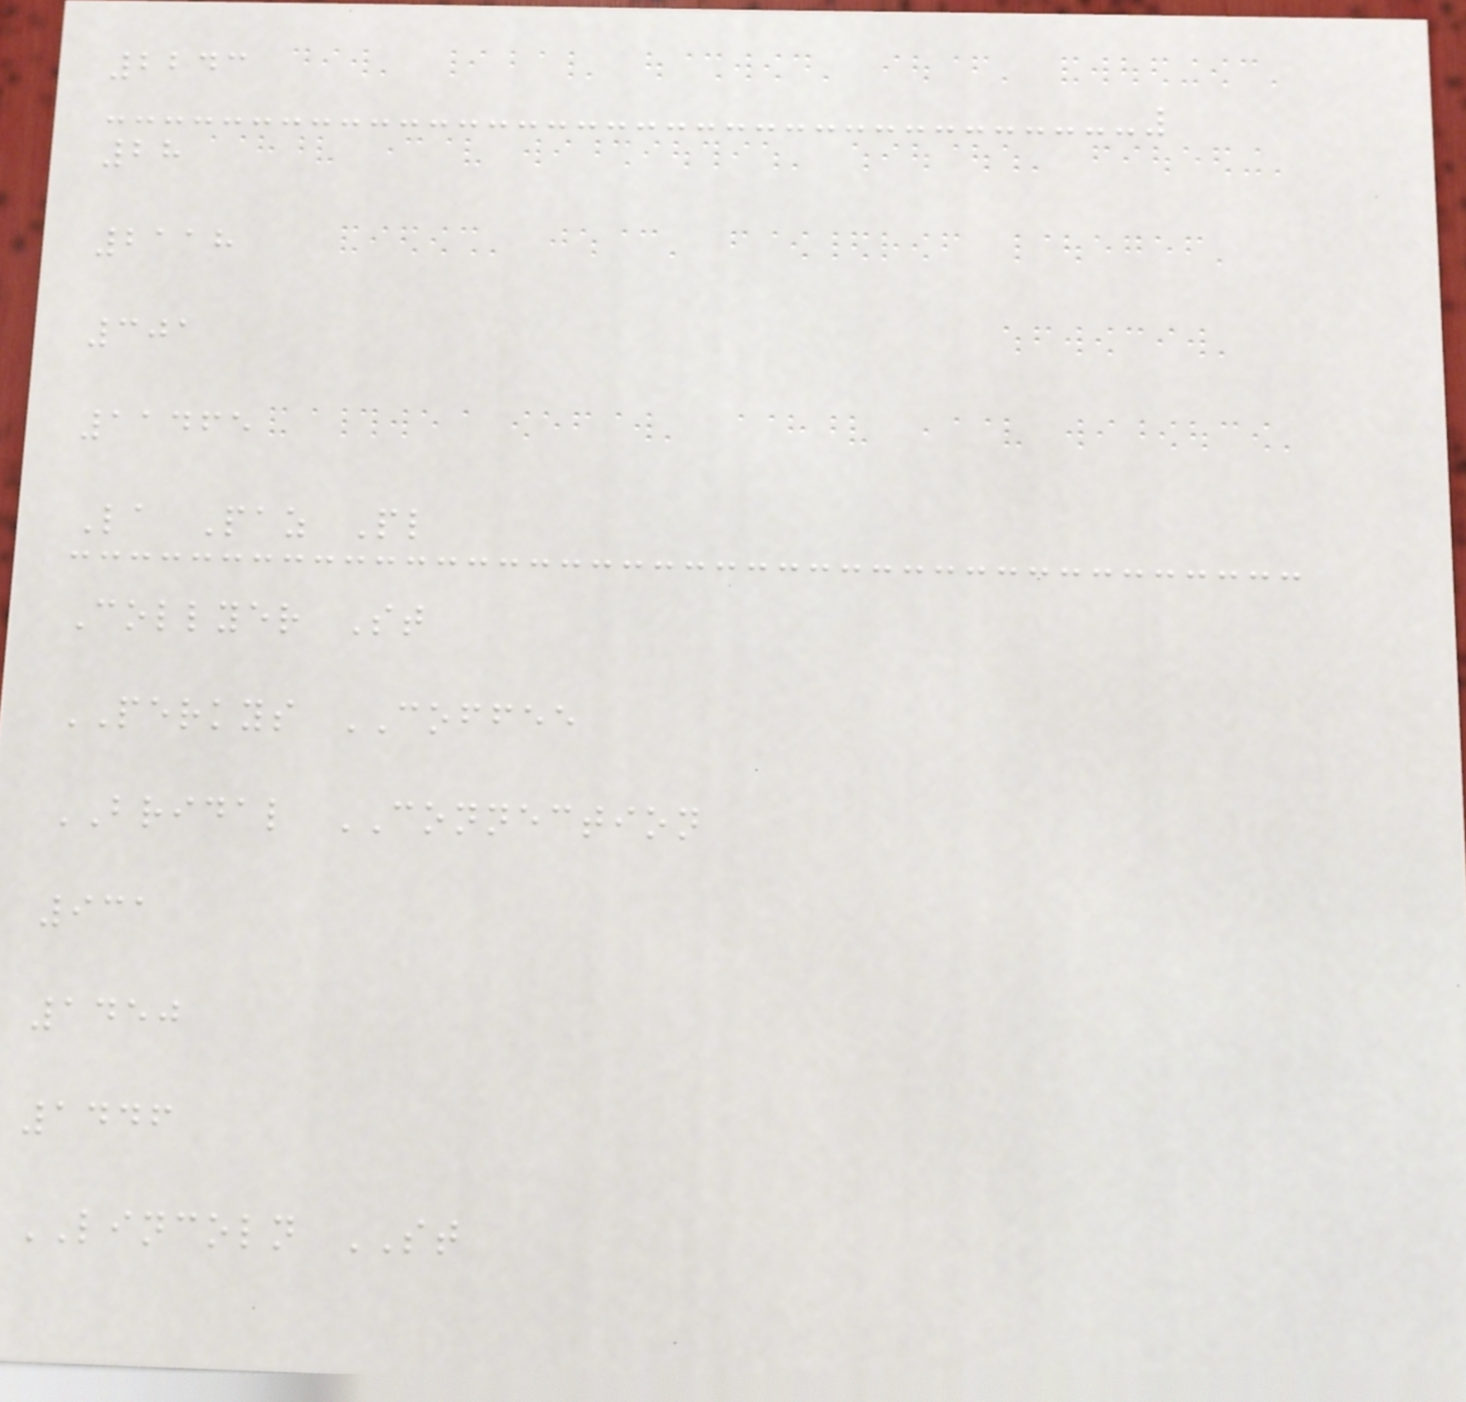2243
28
2118
301
11465
La Paz Pl
Collyer St
PERKYS COFFEE
BRIDAL CONNECTION
931
1450
1446
LINCOLN ST
